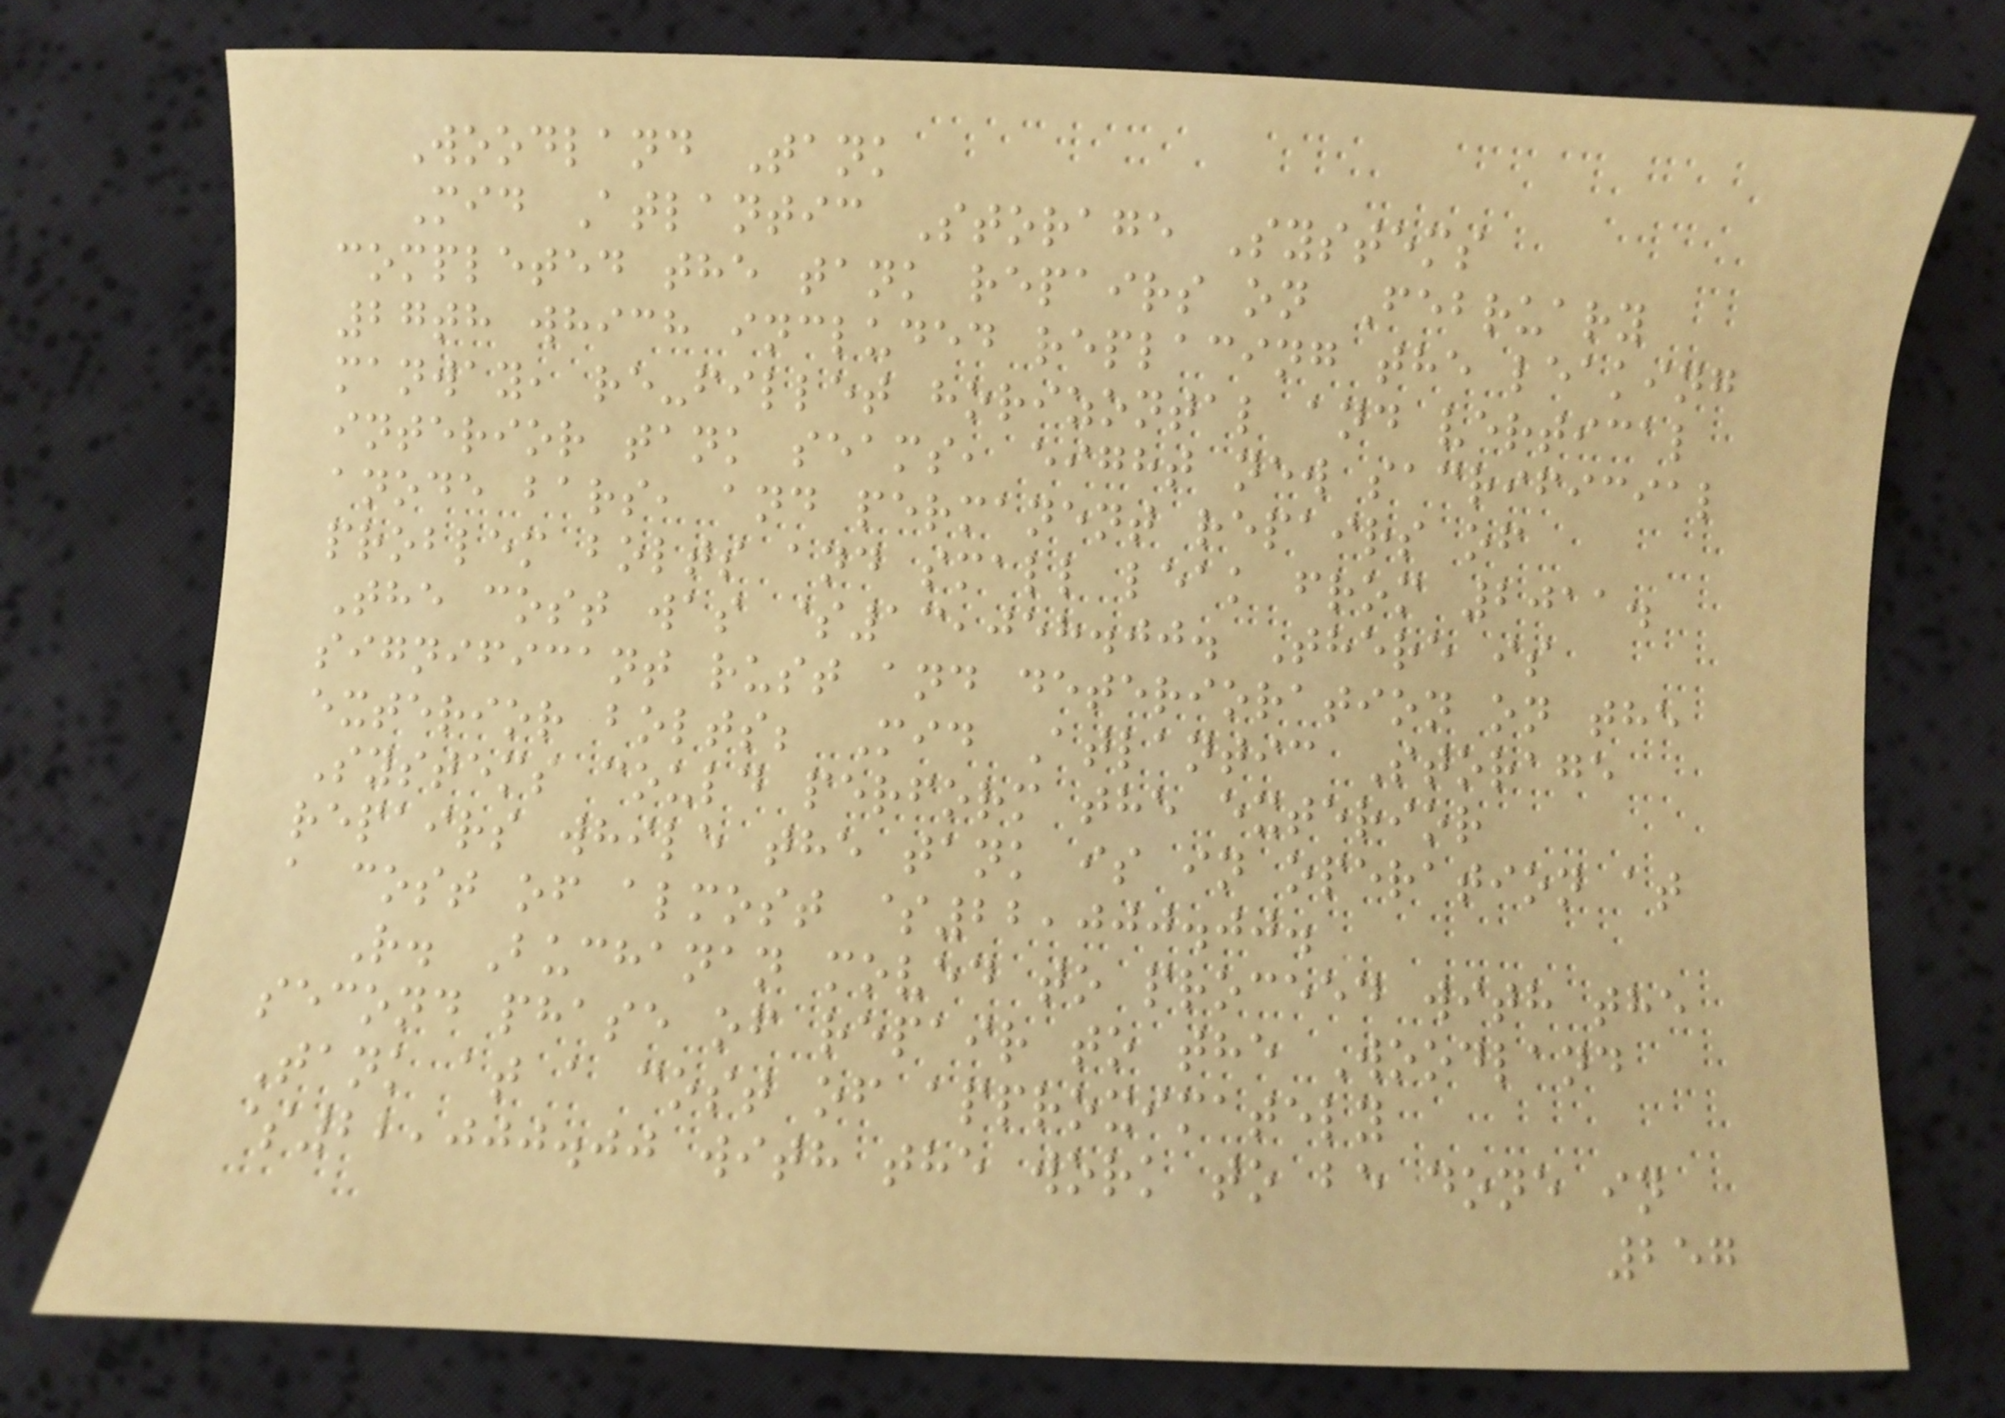Woodland Tank
Mid Atlantic Storage Systems
completed the tank repairs on February
27th which included replacing the leaking
manway, re-fillet horizontal and vertical
interior tank seams, eight new sacrificial
anode bars, and permanent repairs of
problem bolts and small leak from 2011.
The cost was $13,058.00. There is
significant rust and deterioration on the
exterior bolts; Mid Atlantic Storage
Systems could perform the exterior
repairs while the tank is in operation at
a cost of almost $22,000.00.
R. Buchanan moved to proceed with the
second phase of repair to the Woodland
Tank at a cost of approximately
$22,000.00 with the work to be done in
257
